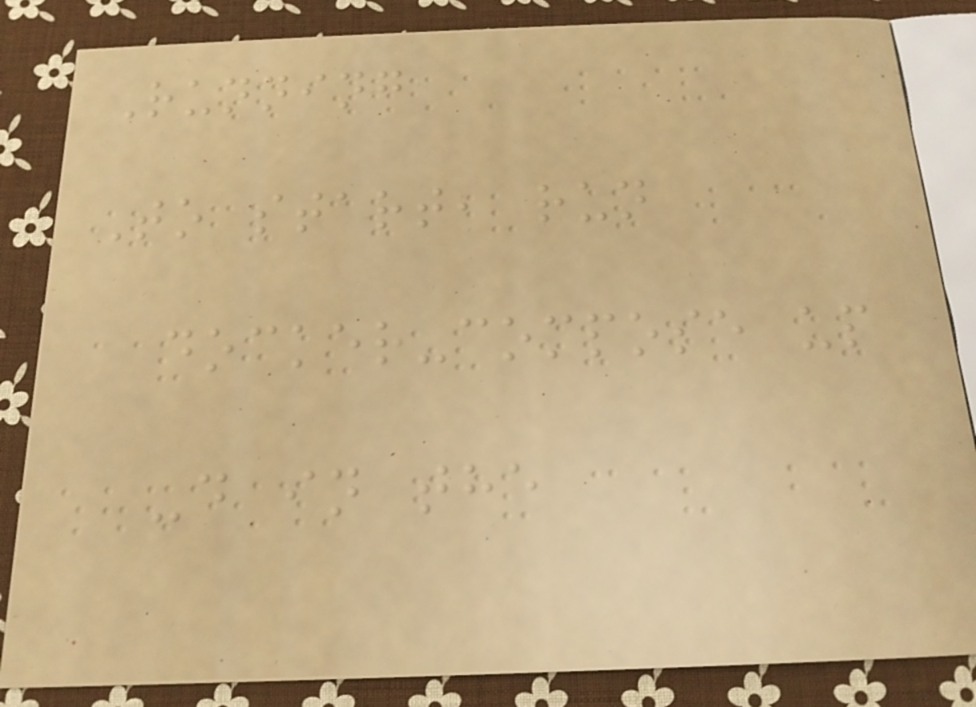Running
To start, run
docker-compose up
-d in the
